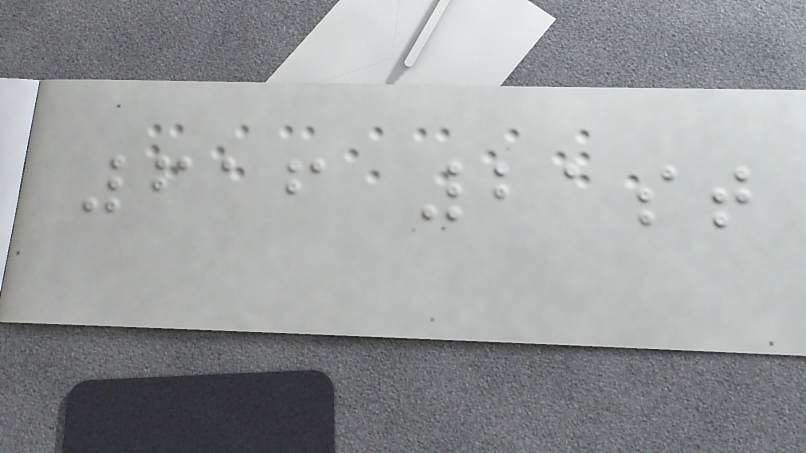616 21st
